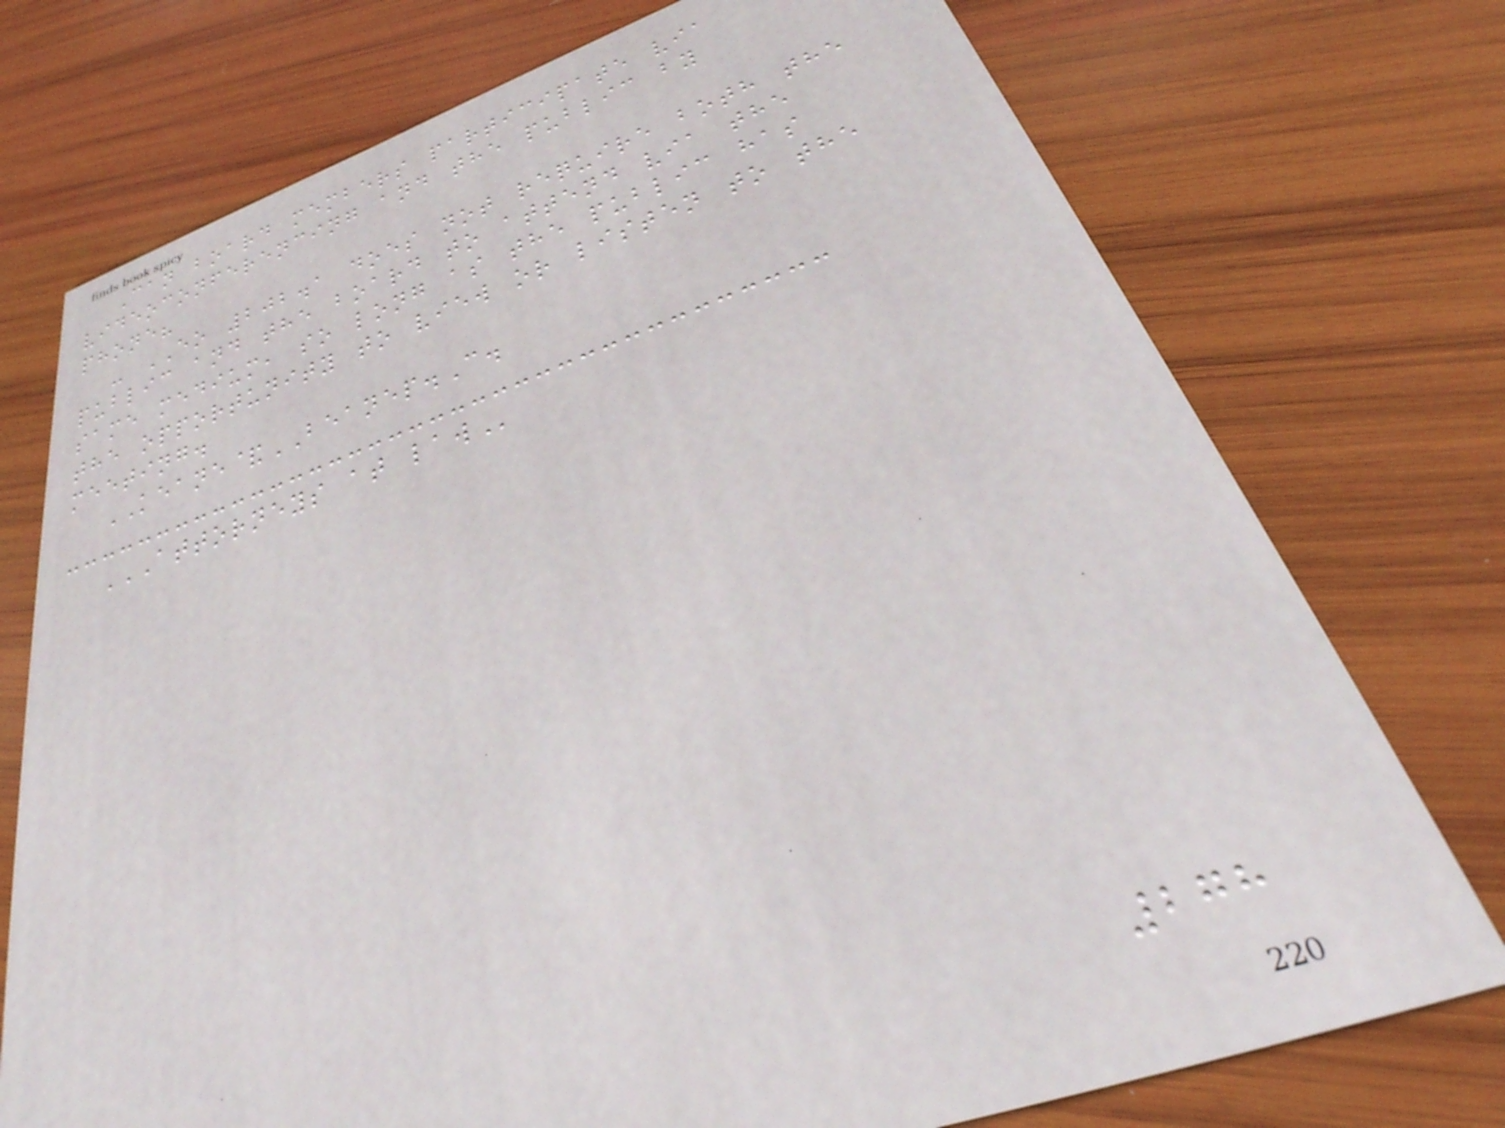Can board members participate via
videoconferencing and the public by
phone?
- EO 202.1 does not require both the
public and the board to attend via the
same medium, so long as the public has
the opportunity to view or listen to the
meeting.
KEANE&BEANEP.C.
ATTORNEYS AT LAW
278
